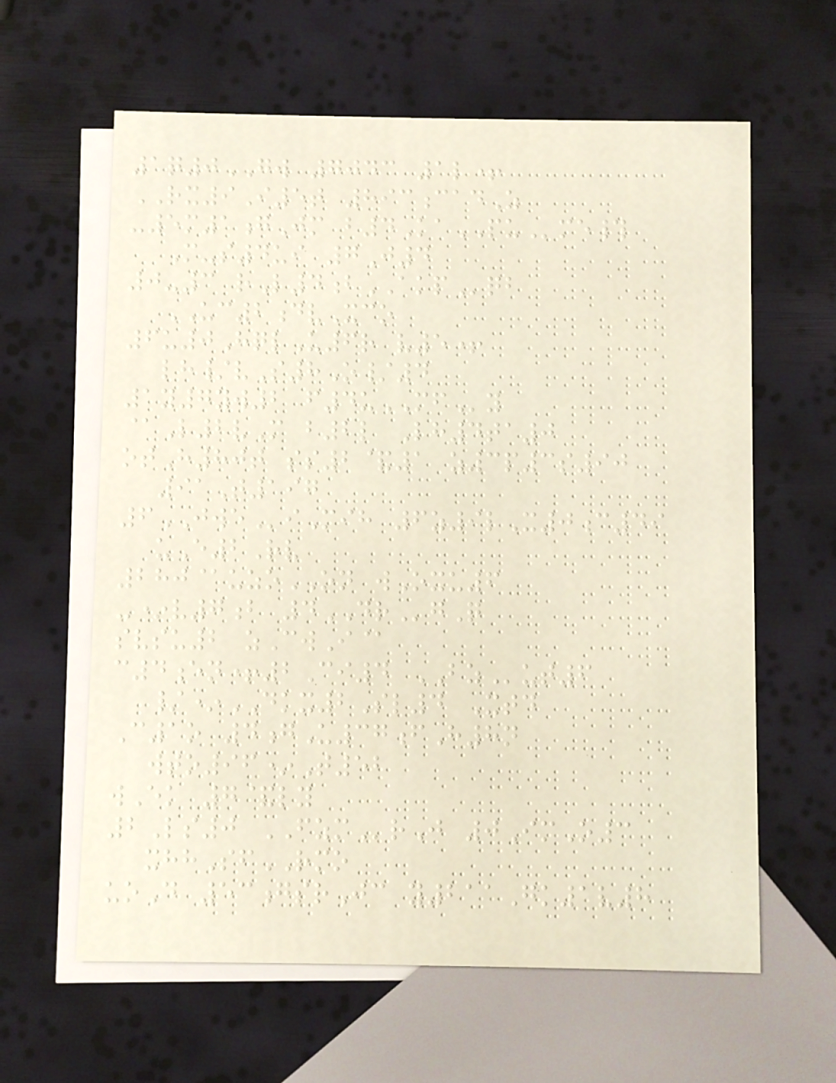1q0GW 7043 1l+
RX9I5t 893cadZ
-5m1gJm b4KaPUme#
M-s4ui 7J4
0-3 rL4bAKPqb
UC2dvXco
6u0HqlU6r v5+
lh/vS8O/4
1y7yw2 f4uMFy
@L2vM b2l Lh4ta0
otH80t ss2&1 z3p3s90
91T197
6JWEiMih 6z9lX0c49
uE2Rv
280@uzoON wOxu6
-*v7b 4DRgQ
svsu2 zCwI@
c4en+2Ci4 BZut6
/*DKX2Sl4 Xtd
C1o 4gU37fH8n
wto96*T52
wEk 7&ly
2Ls0 FZMrJ 0ImO3
xhhSfRMO
uoD 53gsrJc y211Gk1v8
